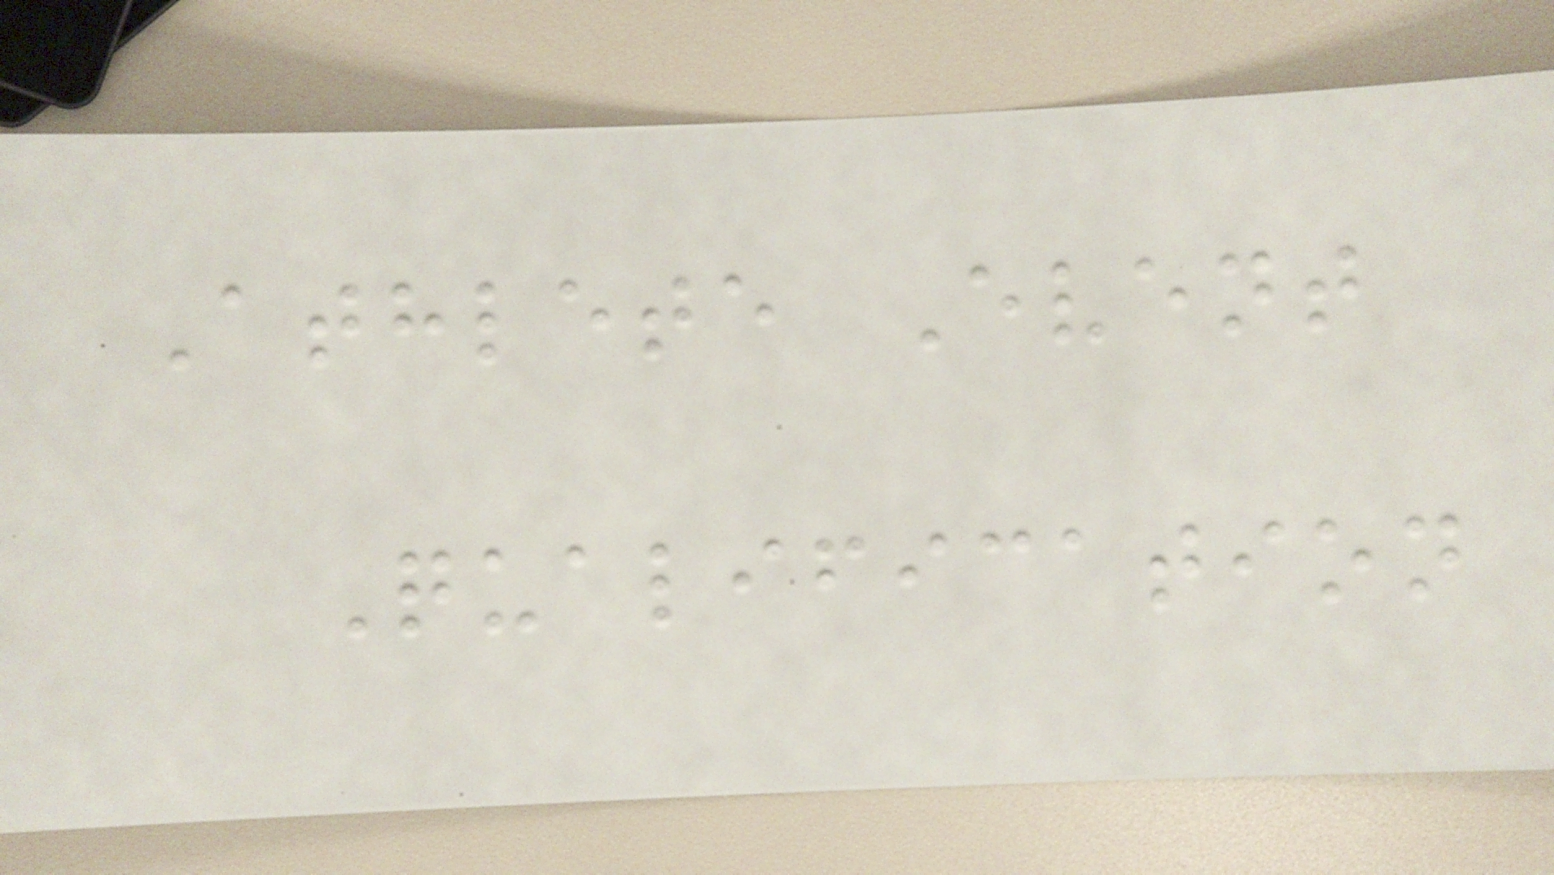Athlete Event
Qualification
